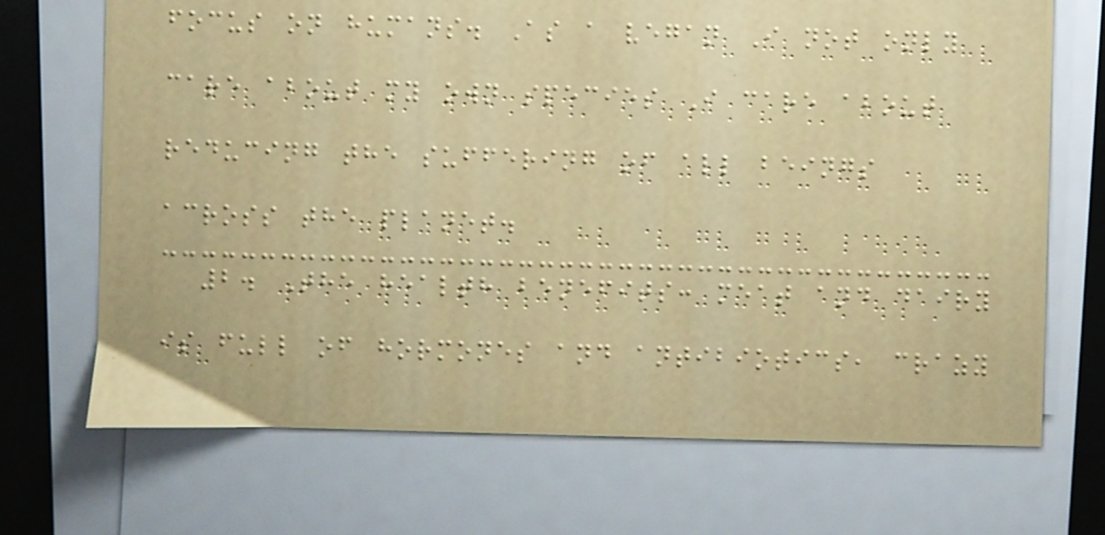focus on humans. As a vegan I not only
care about my own species I care about
reducing the suffering of all beings
across the planet.
2. The health benefits: meat and dairy
is full of hormones and antibiotics, crazy
